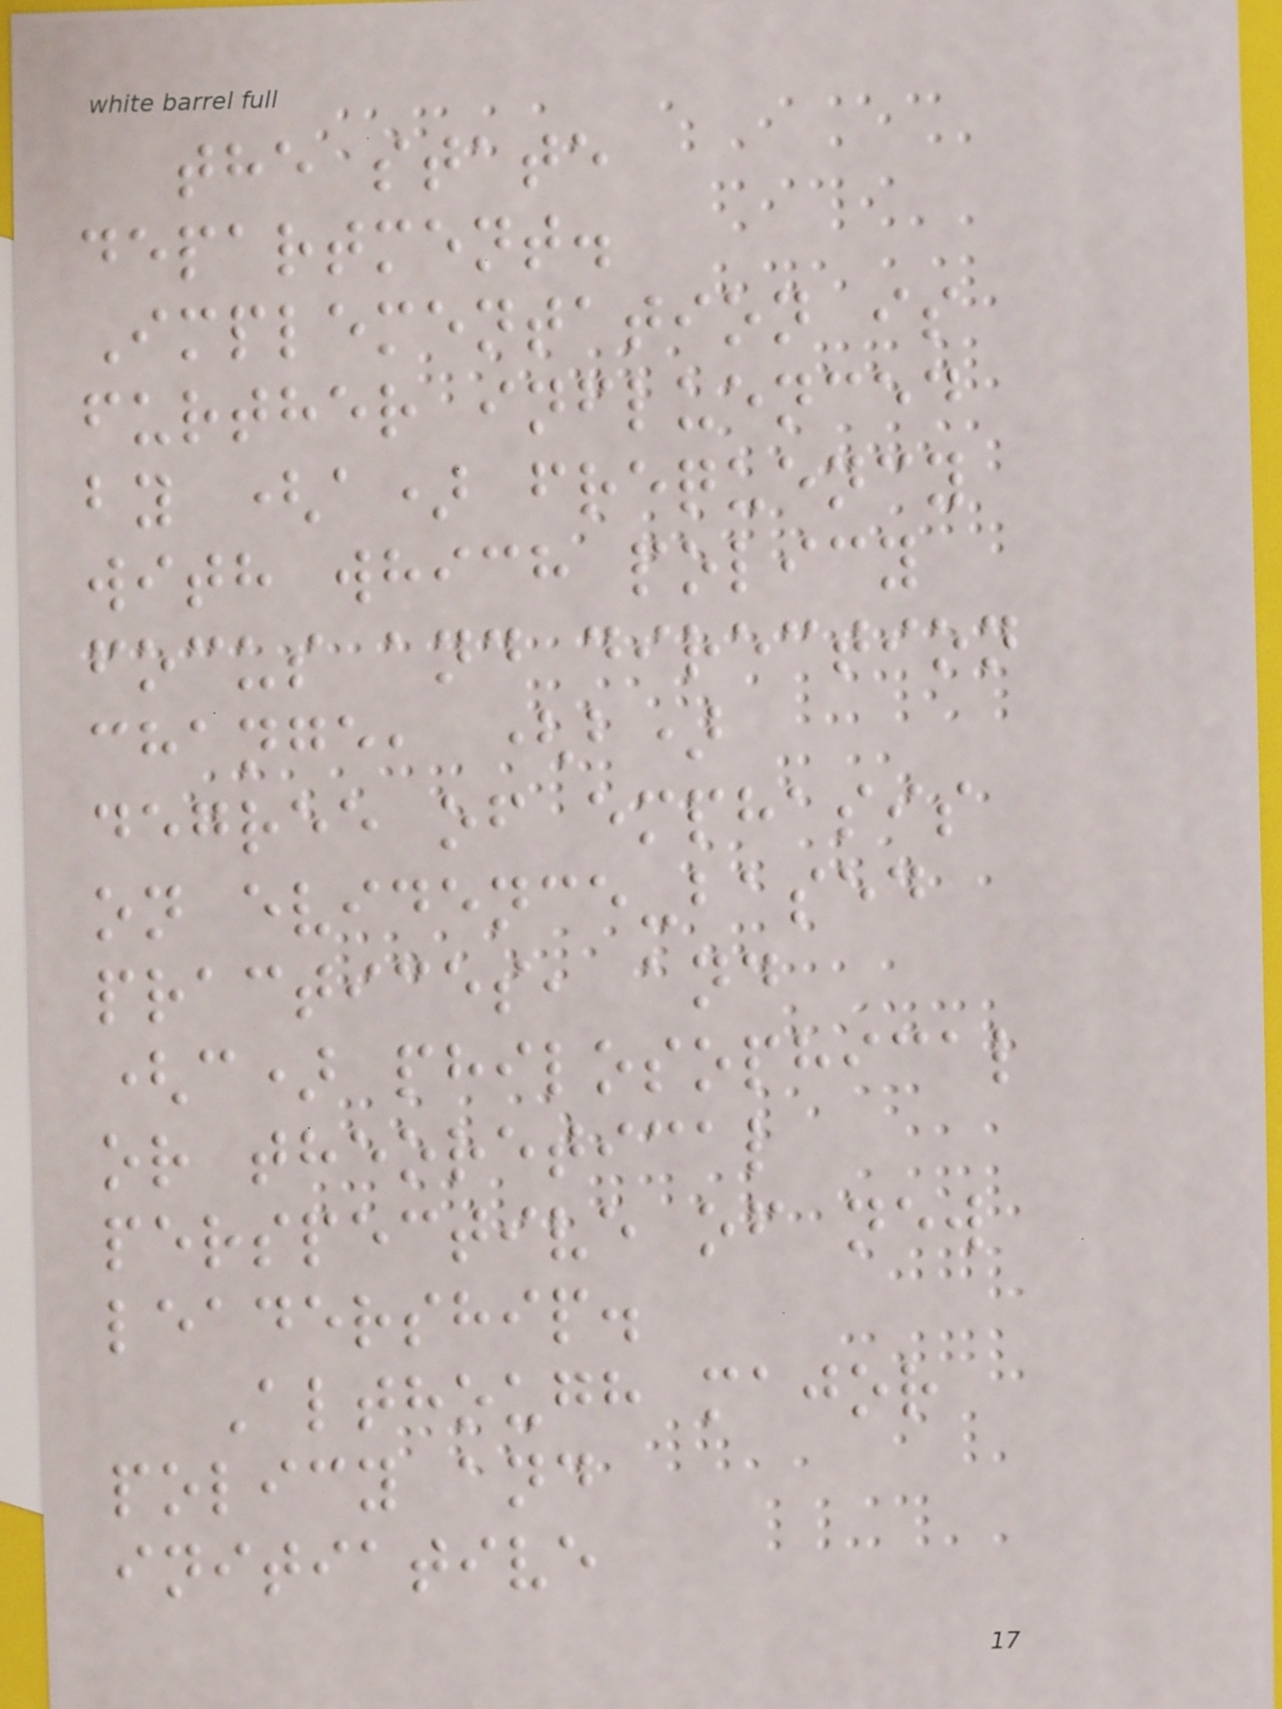the state
department.
Implementation is
further influenced
by (a) frequency
with which policy
focus and direction
change, (b)
degree of emphasis
on evidence-based
practices, and
(c) philosophical
or theoretical
perspective of new
leadership.
Although major
policy and
initiative
